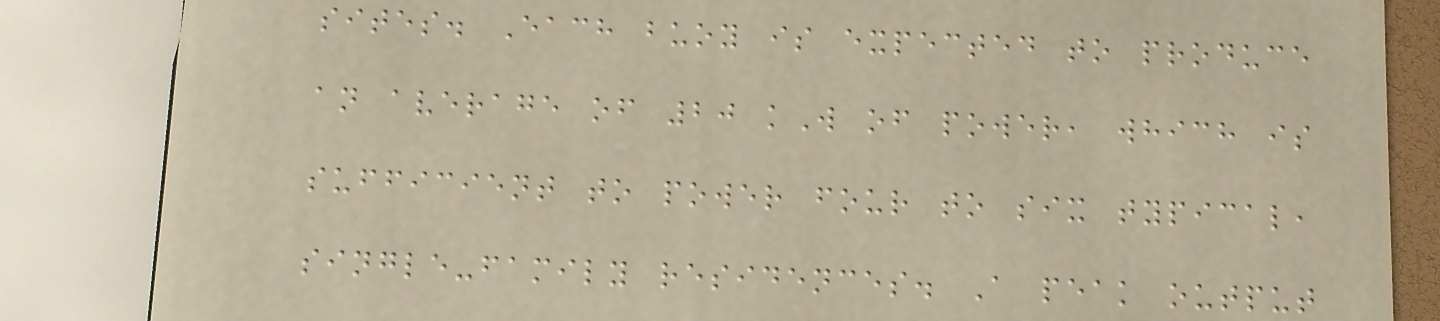sites. Each buoy is expected to produce
an average of 20 kW of power, which is
sufficient to power four to six typical,
single-family residences. A peak output
